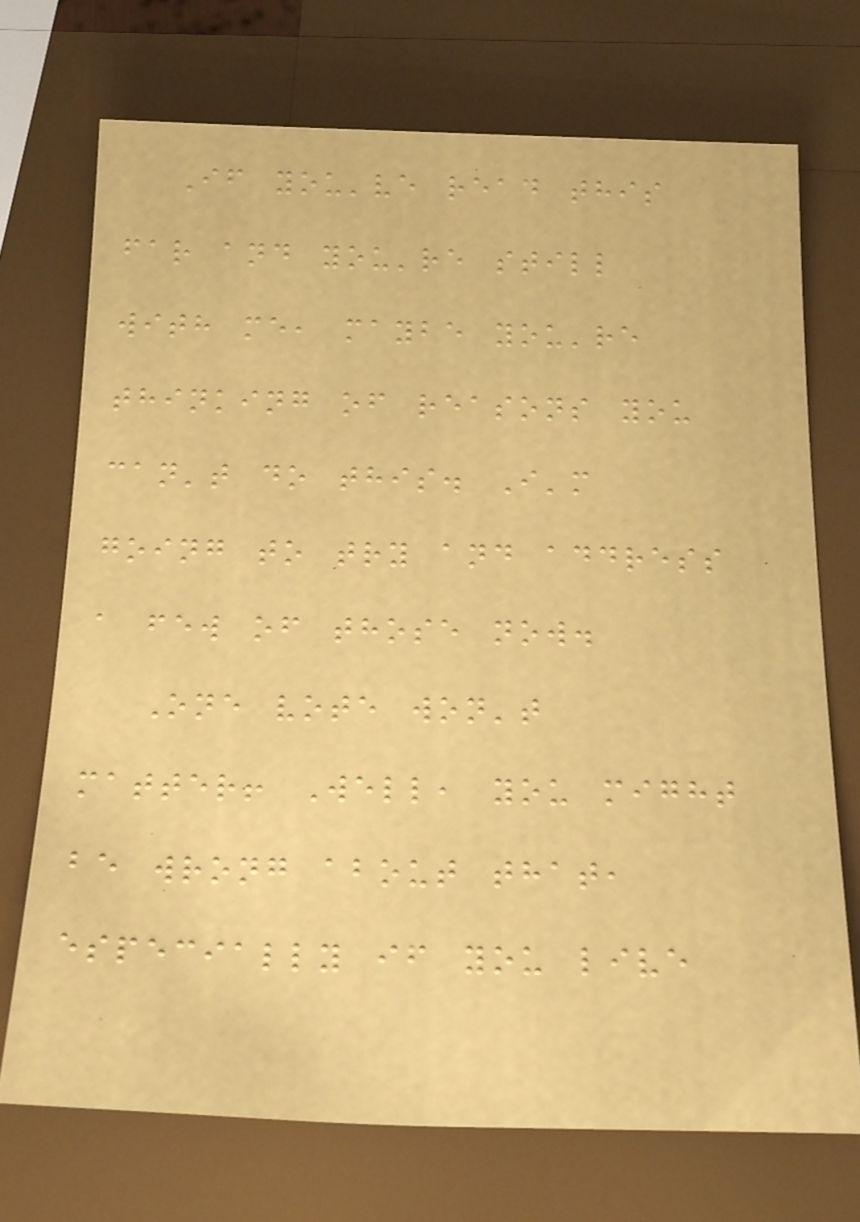If you've read this
far and you're still
with me, maybe you're
thinking of reasons you
can't do this. I'm
going to try and address
a few of those now.
One vote won't
matter! Well, you might
be wrong about that,
especially if you live
